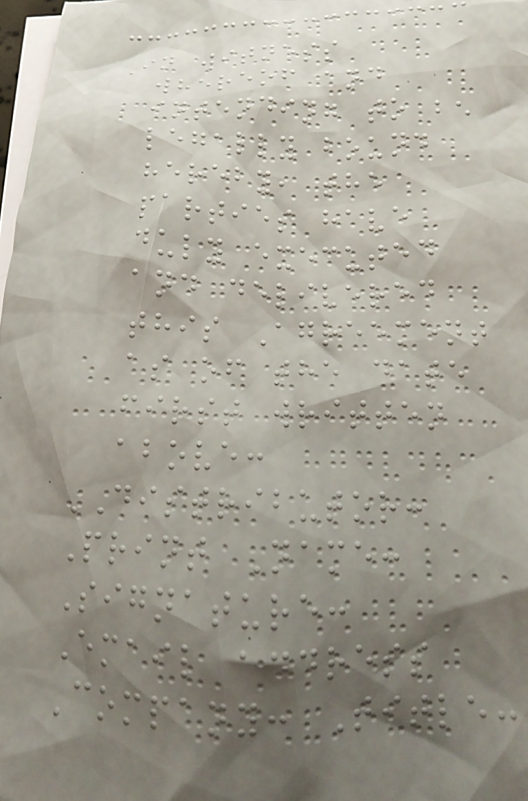In witness
whereof and
intending to be
legally bound
hereby, the
parties have
duly executed
and delivered
this Agreement
as of the date
first written
above:
DISTRIBUTOR:
Print Name:
Signature:
Email address
Company: Title:
